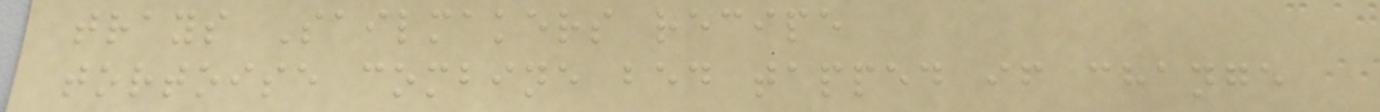trays Sailmakers recipe
tortoise combine bed tapped if change
